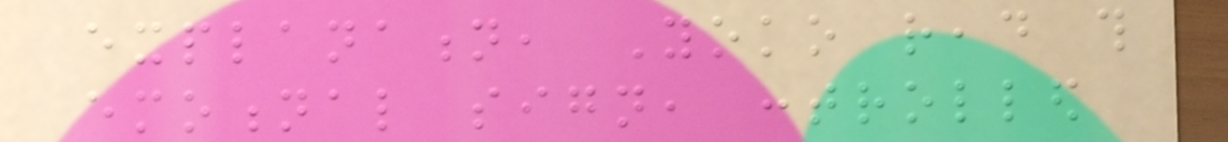explanation, Yoko read this
emotional sign, controlled
